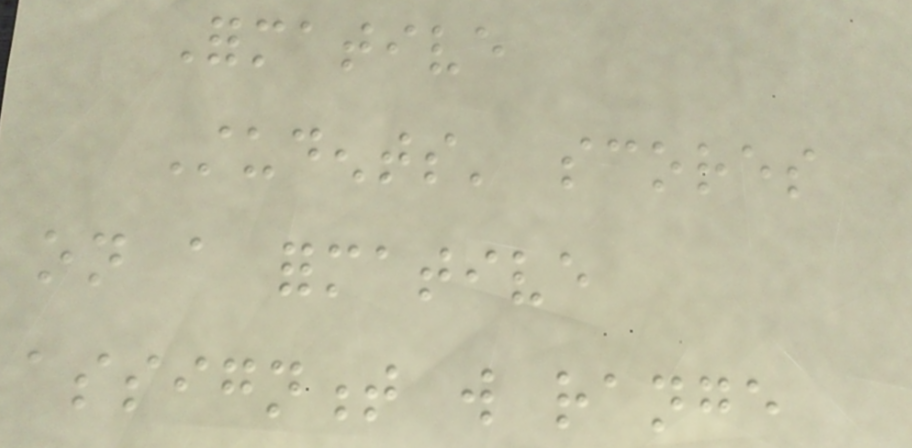Formative
Students' scores
on a formative
assignment will range
